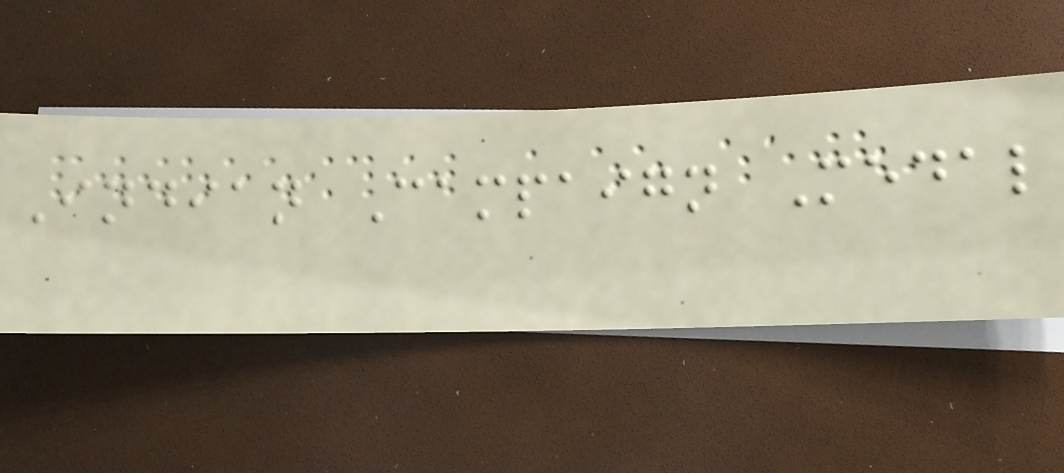Indian Campaign Medal
